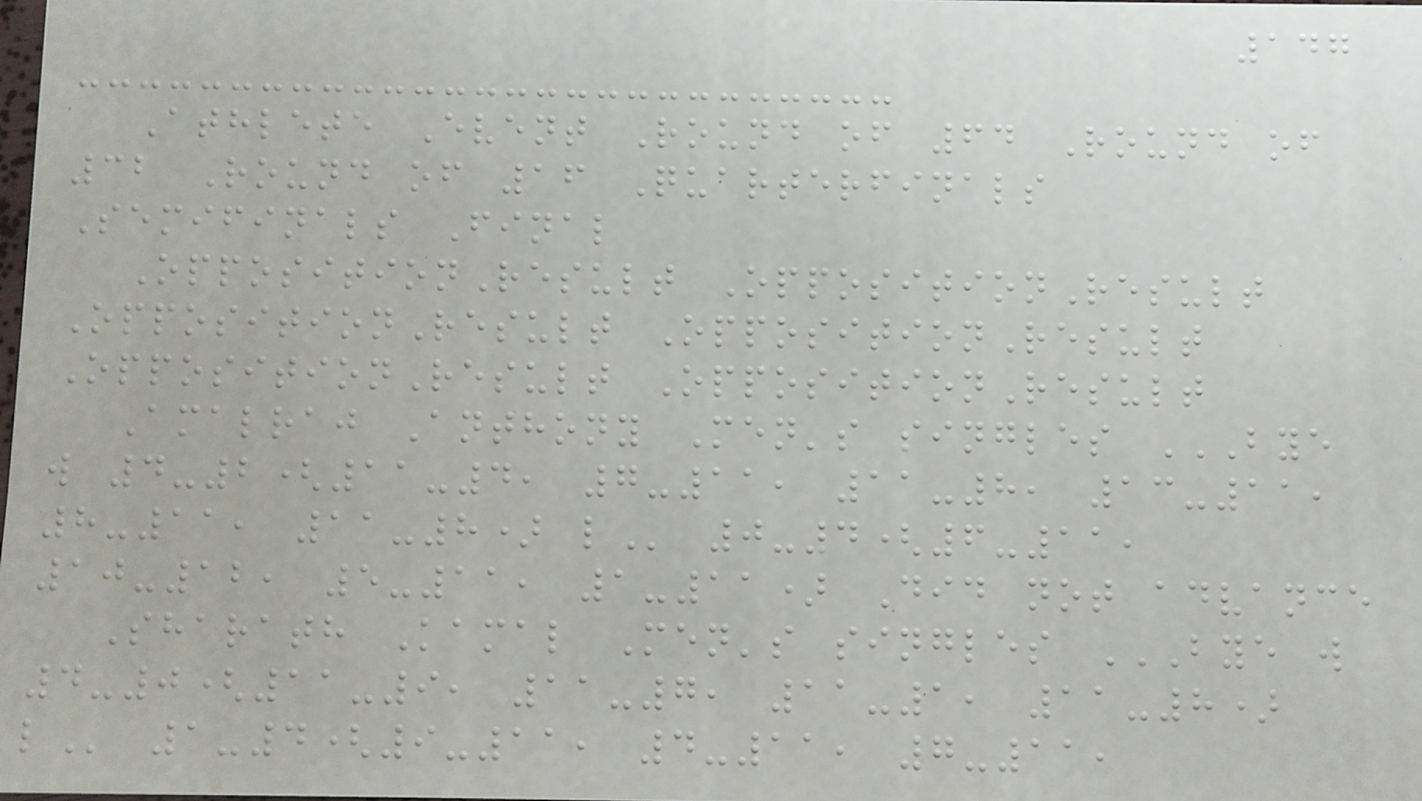147
Athlete Event Round of 64 Round of
32 Round of 16 Quarterfinals
Semifinals Final
OppositionResult OppositionResult
OppositionResult OppositionResult
OppositionResult OppositionResult
Amalraj Anthony Men's singles BYE
W 4-2(11-4, 7-11, 11-8, 13-11,
8-11, 11-8) L 0-4(6-11,
10-12, 5-11, 1-11) Did not advance
Sharath Kamal Men's singles BYE W
4-0(11-9, 11-7, 11-1, 11-8)
L 1-4(9-11, 4-11, 7-11,
